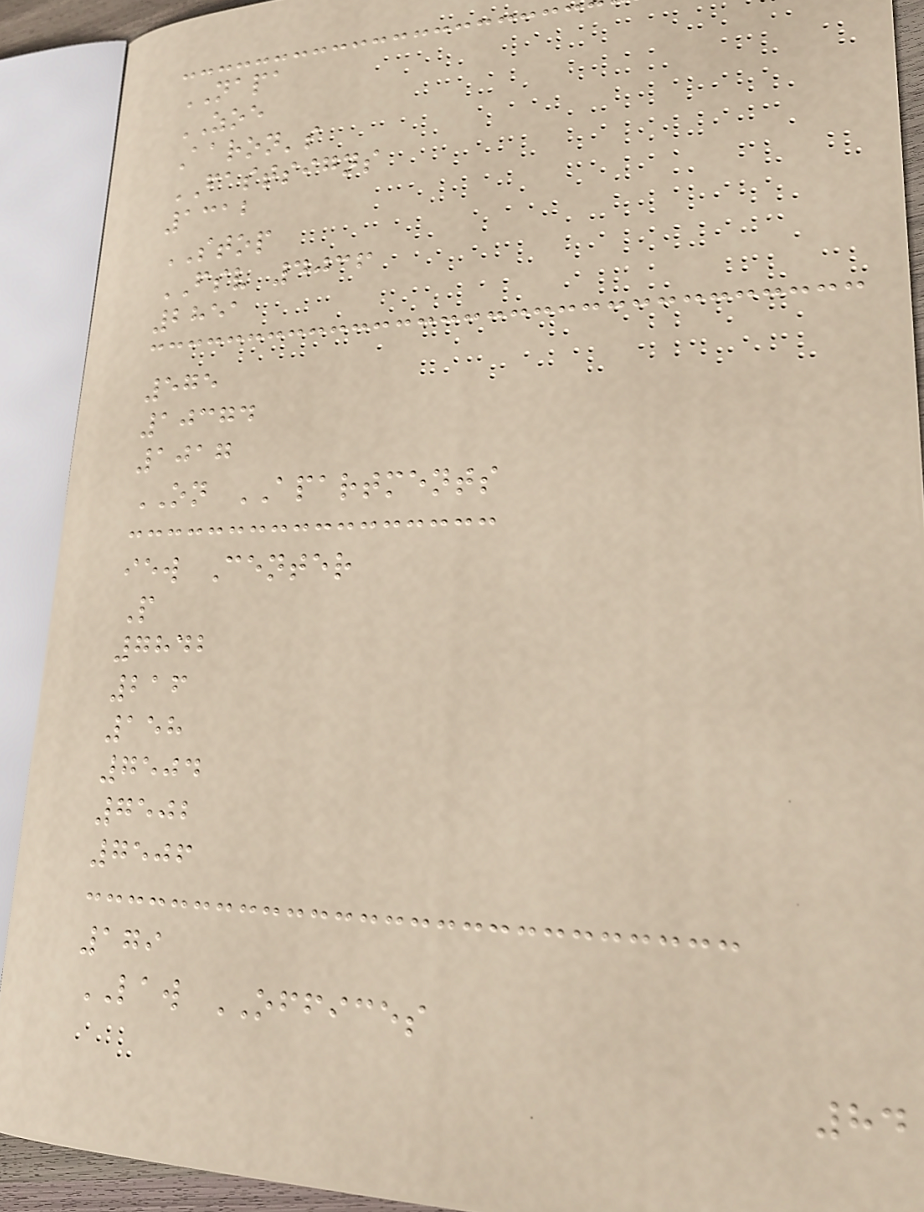NAPA
ZOE
Aaron's
FASTSIGNS
1312
STOP
FSV 4036
2851
575
10374
1017
ON APARTMENTS
iew Center
P
7842
216
158
7504
7502
7506
179
LAW OFFICES
84
